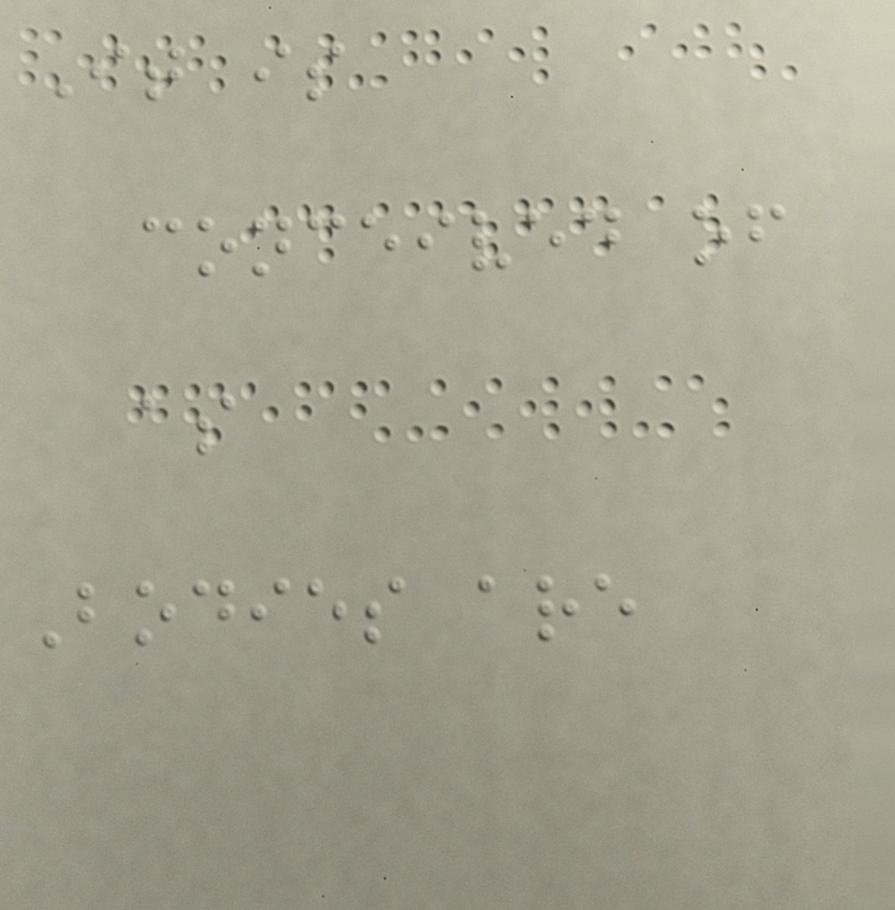It is
conceived of
as
Bodies are
